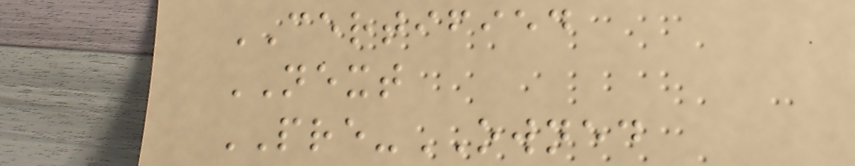CERTIFIED
NEXT
PRE-OWNED
